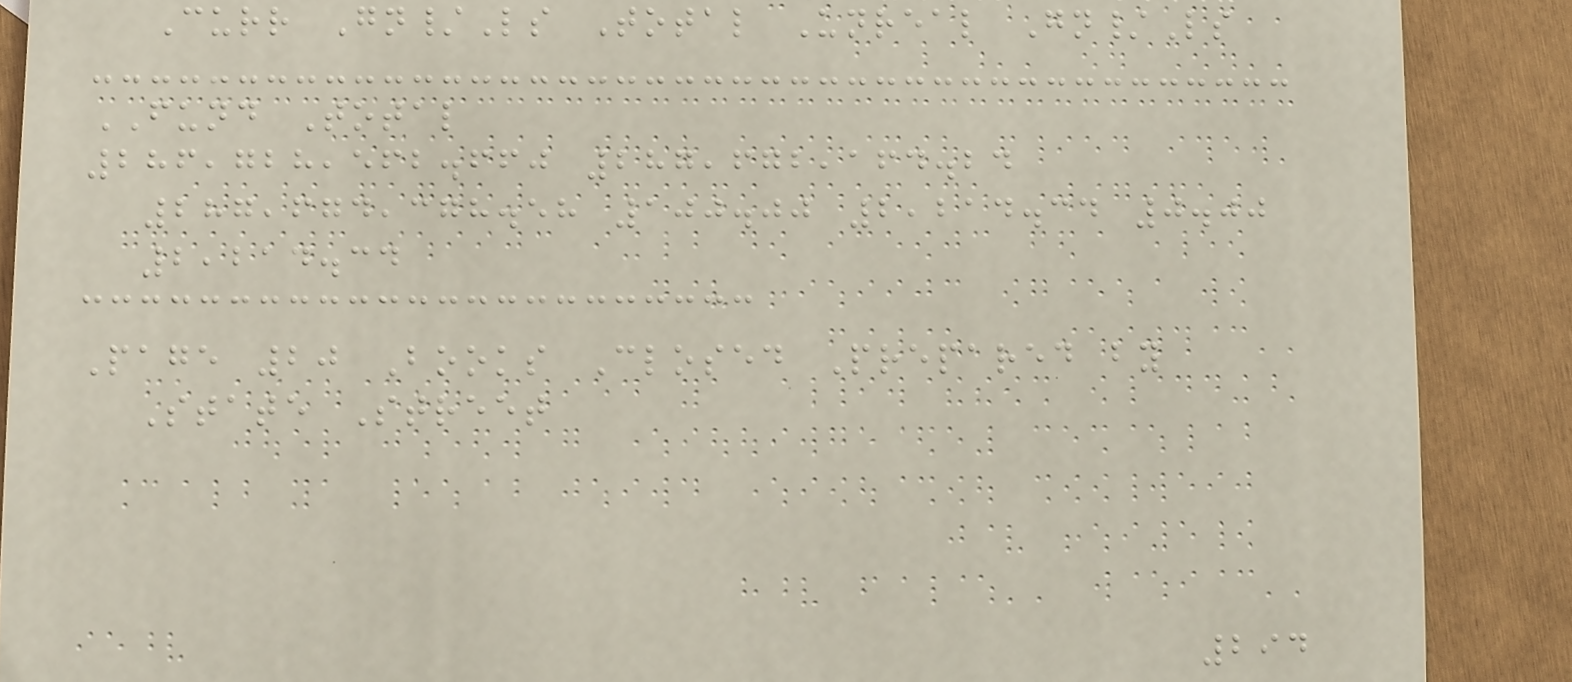Curr Gn/Ls Total Unreal Gn/Ls
FUND Total
286,728,562.660 287,672,164.24
287,674,378.58 100.00 2,214.34 0.00
2,214.34
Page 20 Books Closed Prepared by
State Street
294
